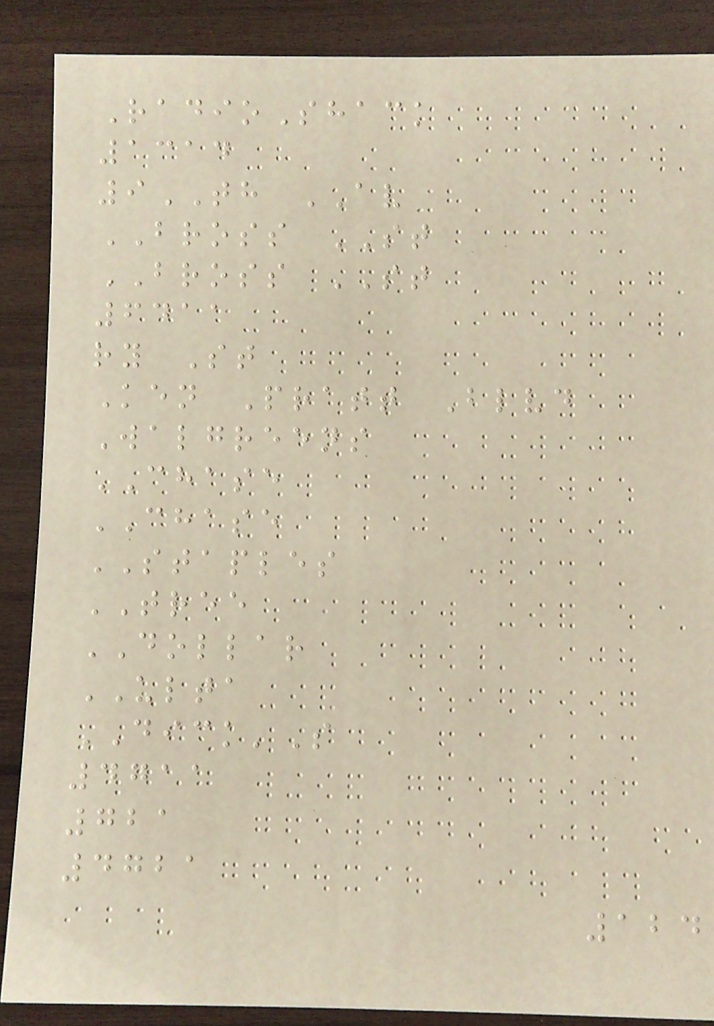RadioShack
1314
9TH AV
BROSS ST
BROSS ST
6411
ry St
Ken Pratt Blvd
Walgreens
CHASE
CHASE
STAPLES
TREE
DOLLAR
ULTA
DICK'S
4711
721
4721
124
